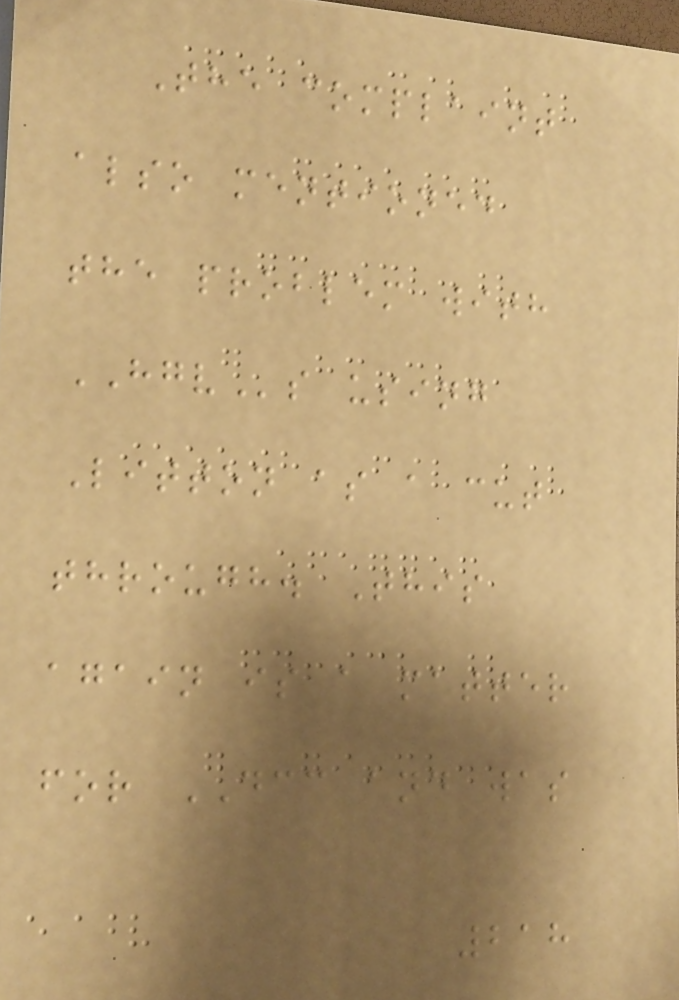The complaint
also mentioned
the problem with
HGVs using
Litton as a cut
through. This
again is a matter
for DCC and was
218
